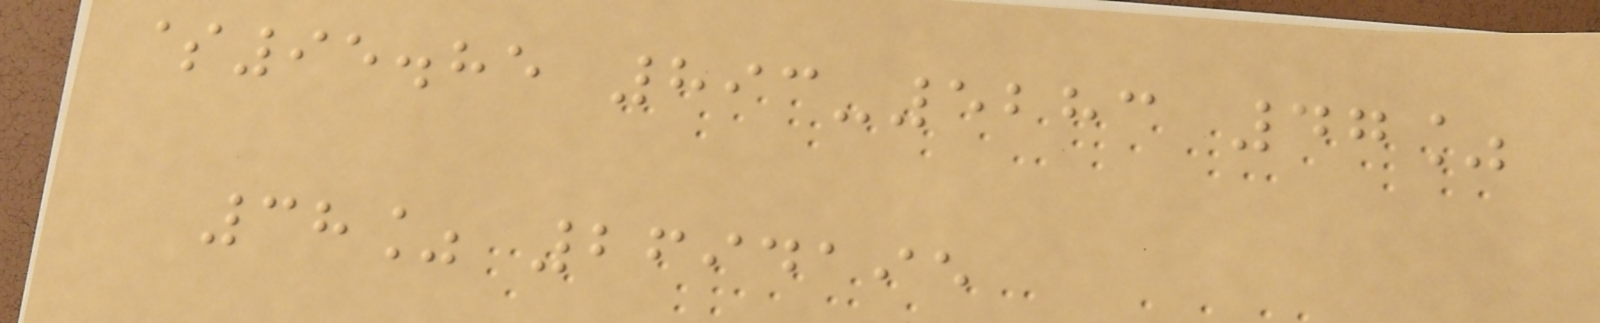$95.85 893-5283 47%
38% 2694195
